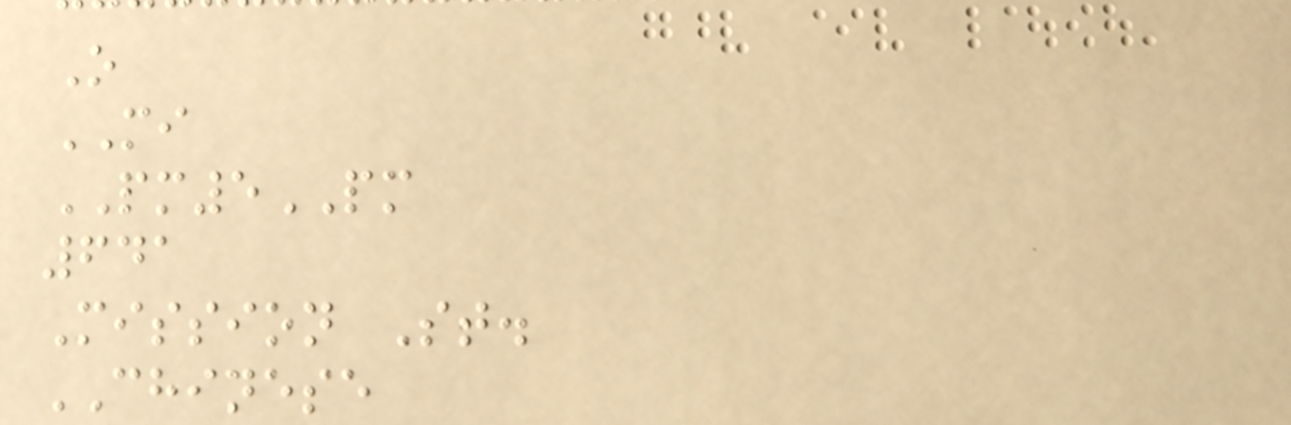O
MI
PM5PM
641
Mission St.
CHINESE
